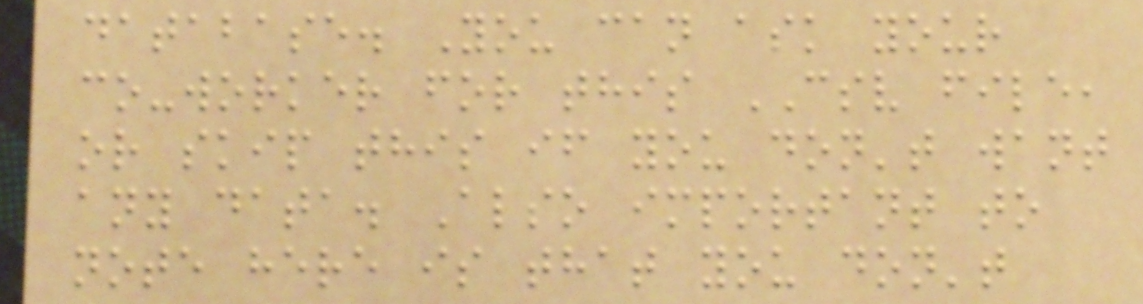database. You can ask your
co-worker for this CSV file,
or skip this if you don't want
any data. Also important to
note here is that you don't
